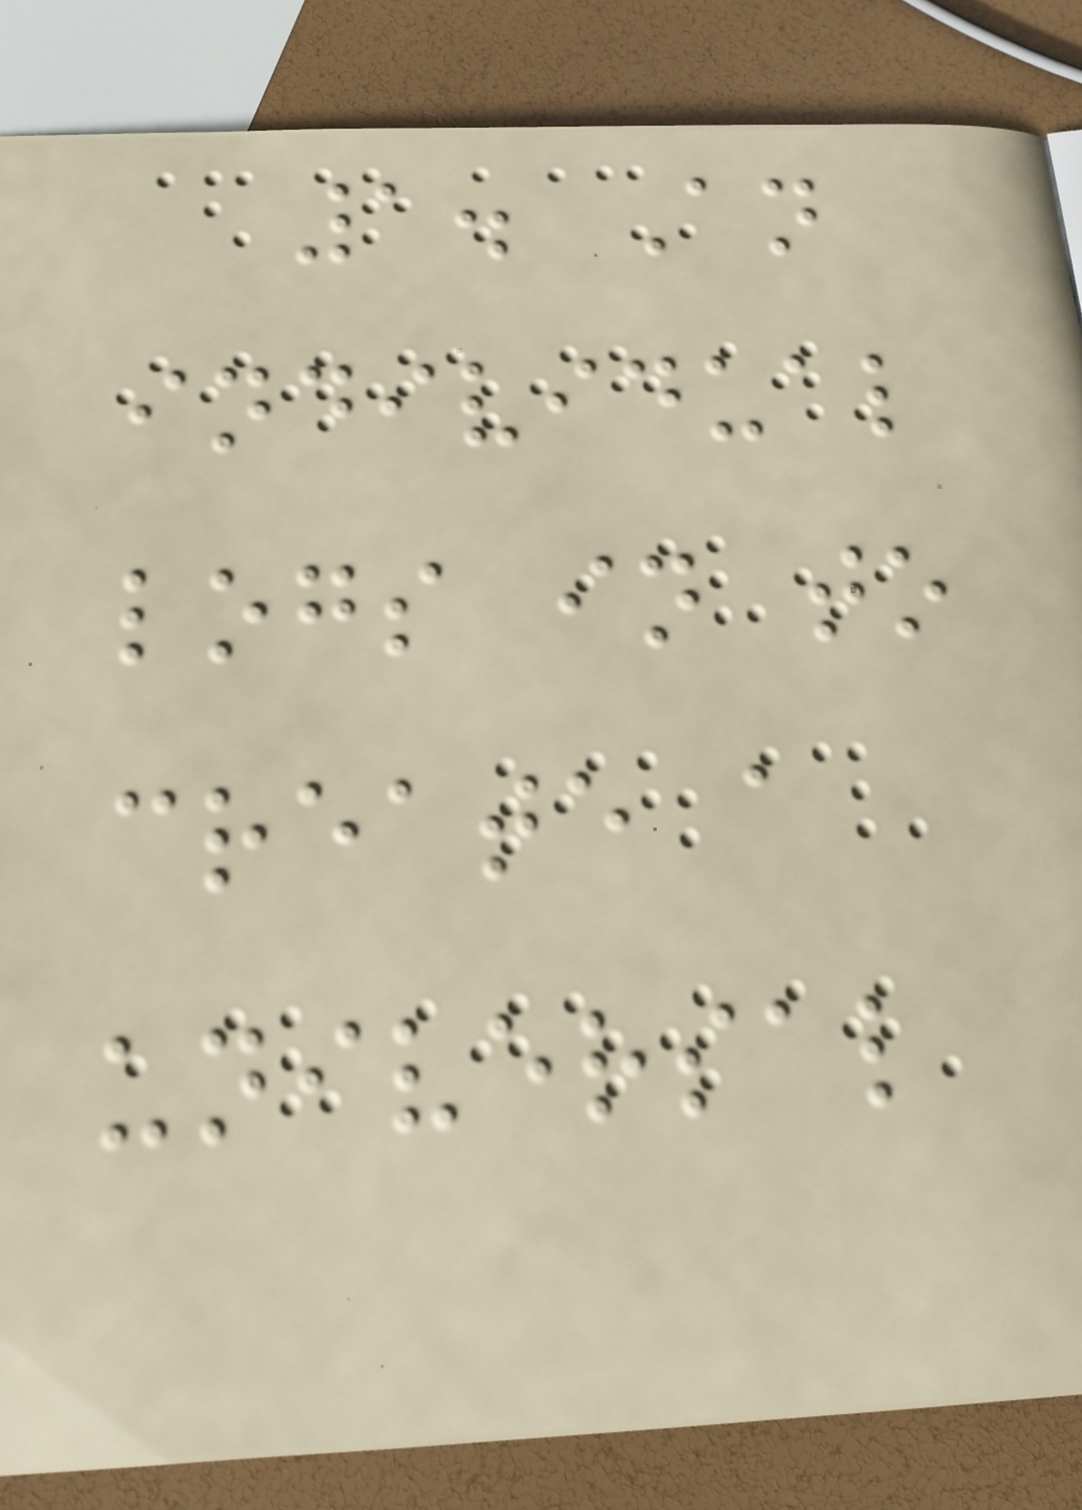1. An
individual
logs in to
create a
universal
